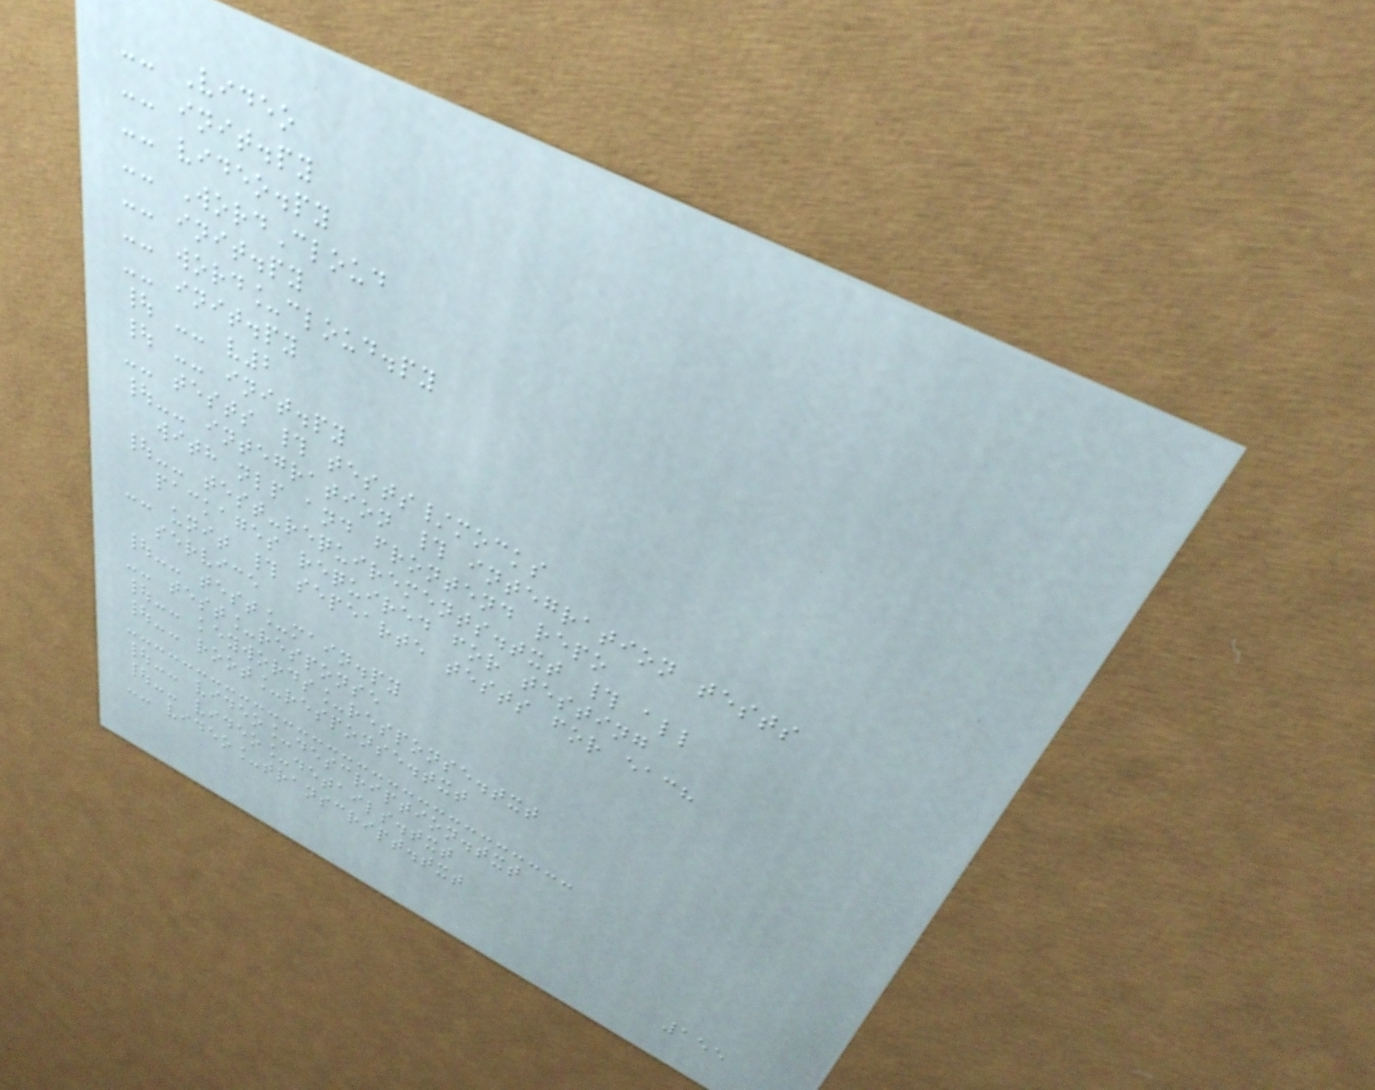-- Video
-- init.py
-- video.py
-- WordCloud
-- init.py
-- word_cloud.py
-- init.py
| -- v2
| -- init.py
-- tests # tests/mocks
|-- integration # integration tests
with nlp and frontend repo
|-- test-requirements.txt # all
packages required for testing
-- unit # sepearte tests for each
service
|-- test_main.py
-- test_response
|-- keywords_response.txt
|-- root_response.txt
|-- video_description.txt
|-- video_details.txt
-- video_transcript.txt
155
